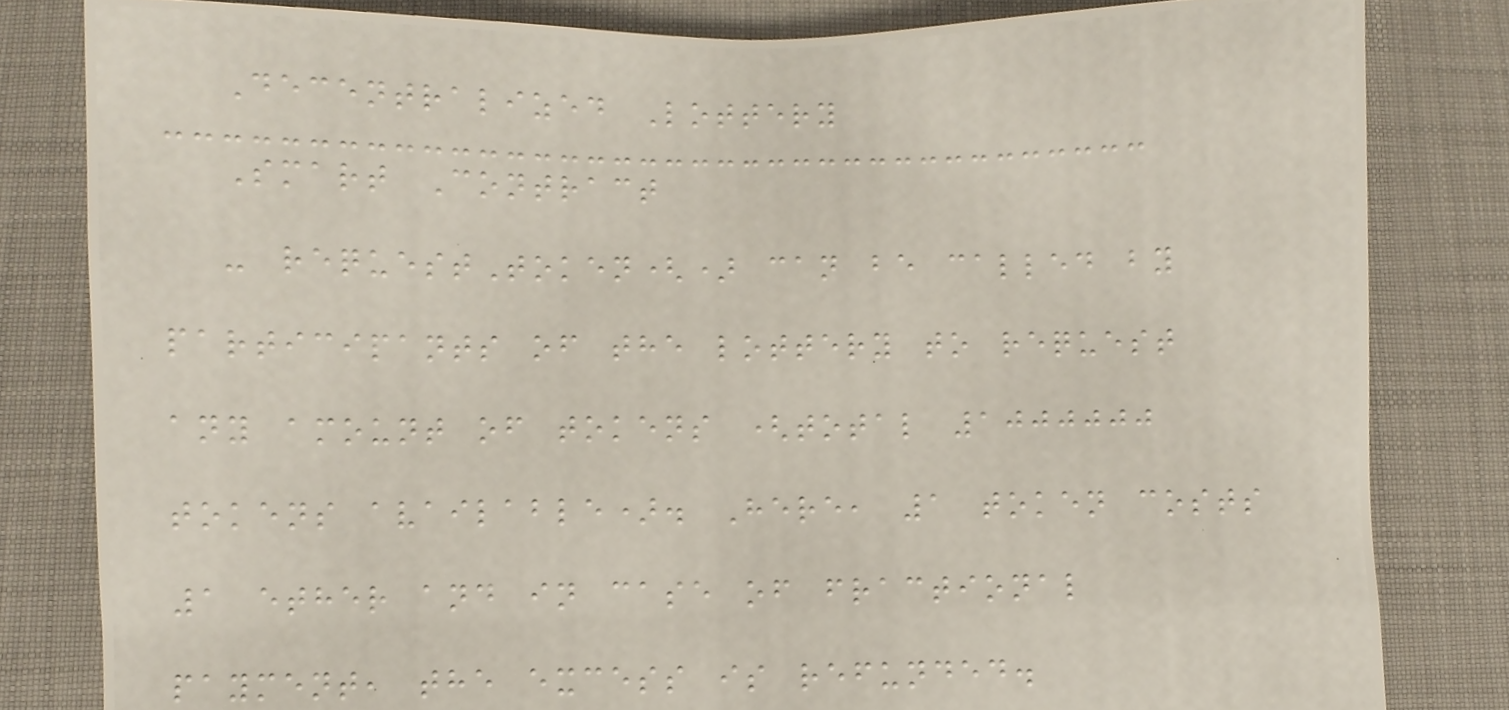Decentralized Lottery
Smart Contract
- requestToken() can be called by
participants of the lottery to request
any amount of tokens (total 1000000
tokens available). Here, 1 token costs
1 ether and in case of fractional
payment, the excess is refunded.
